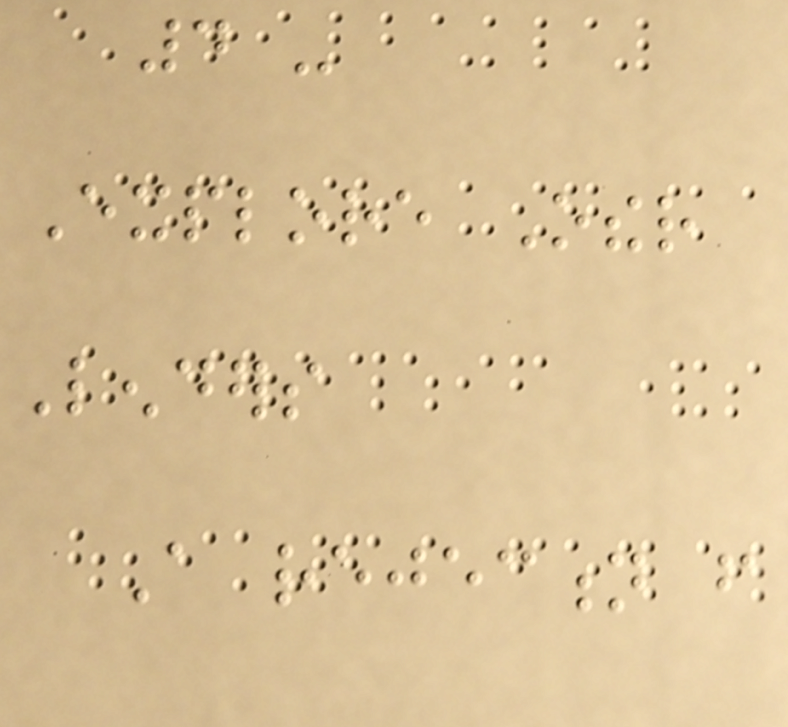4 -
Explore Other
Lenders
A rejection from
